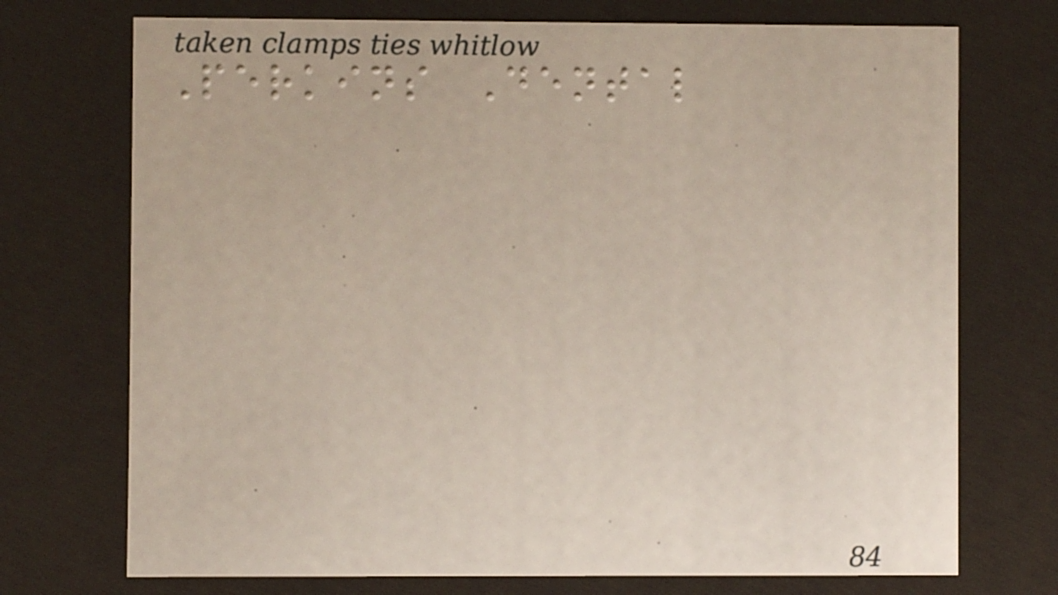Perkins Dental
